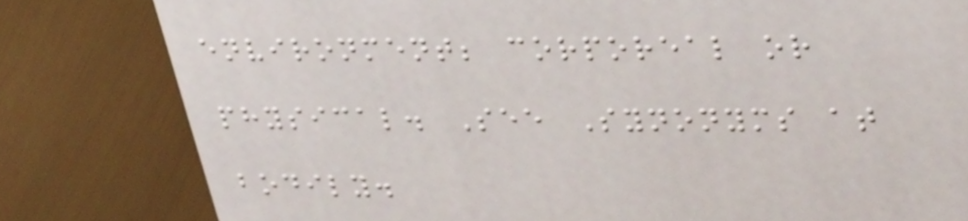environment; corporeal or
physical. See Synonyms at
bodily.
